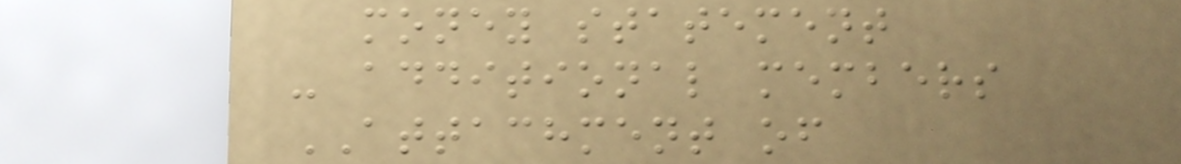money statement
- additional members
ATTACHMENT of
